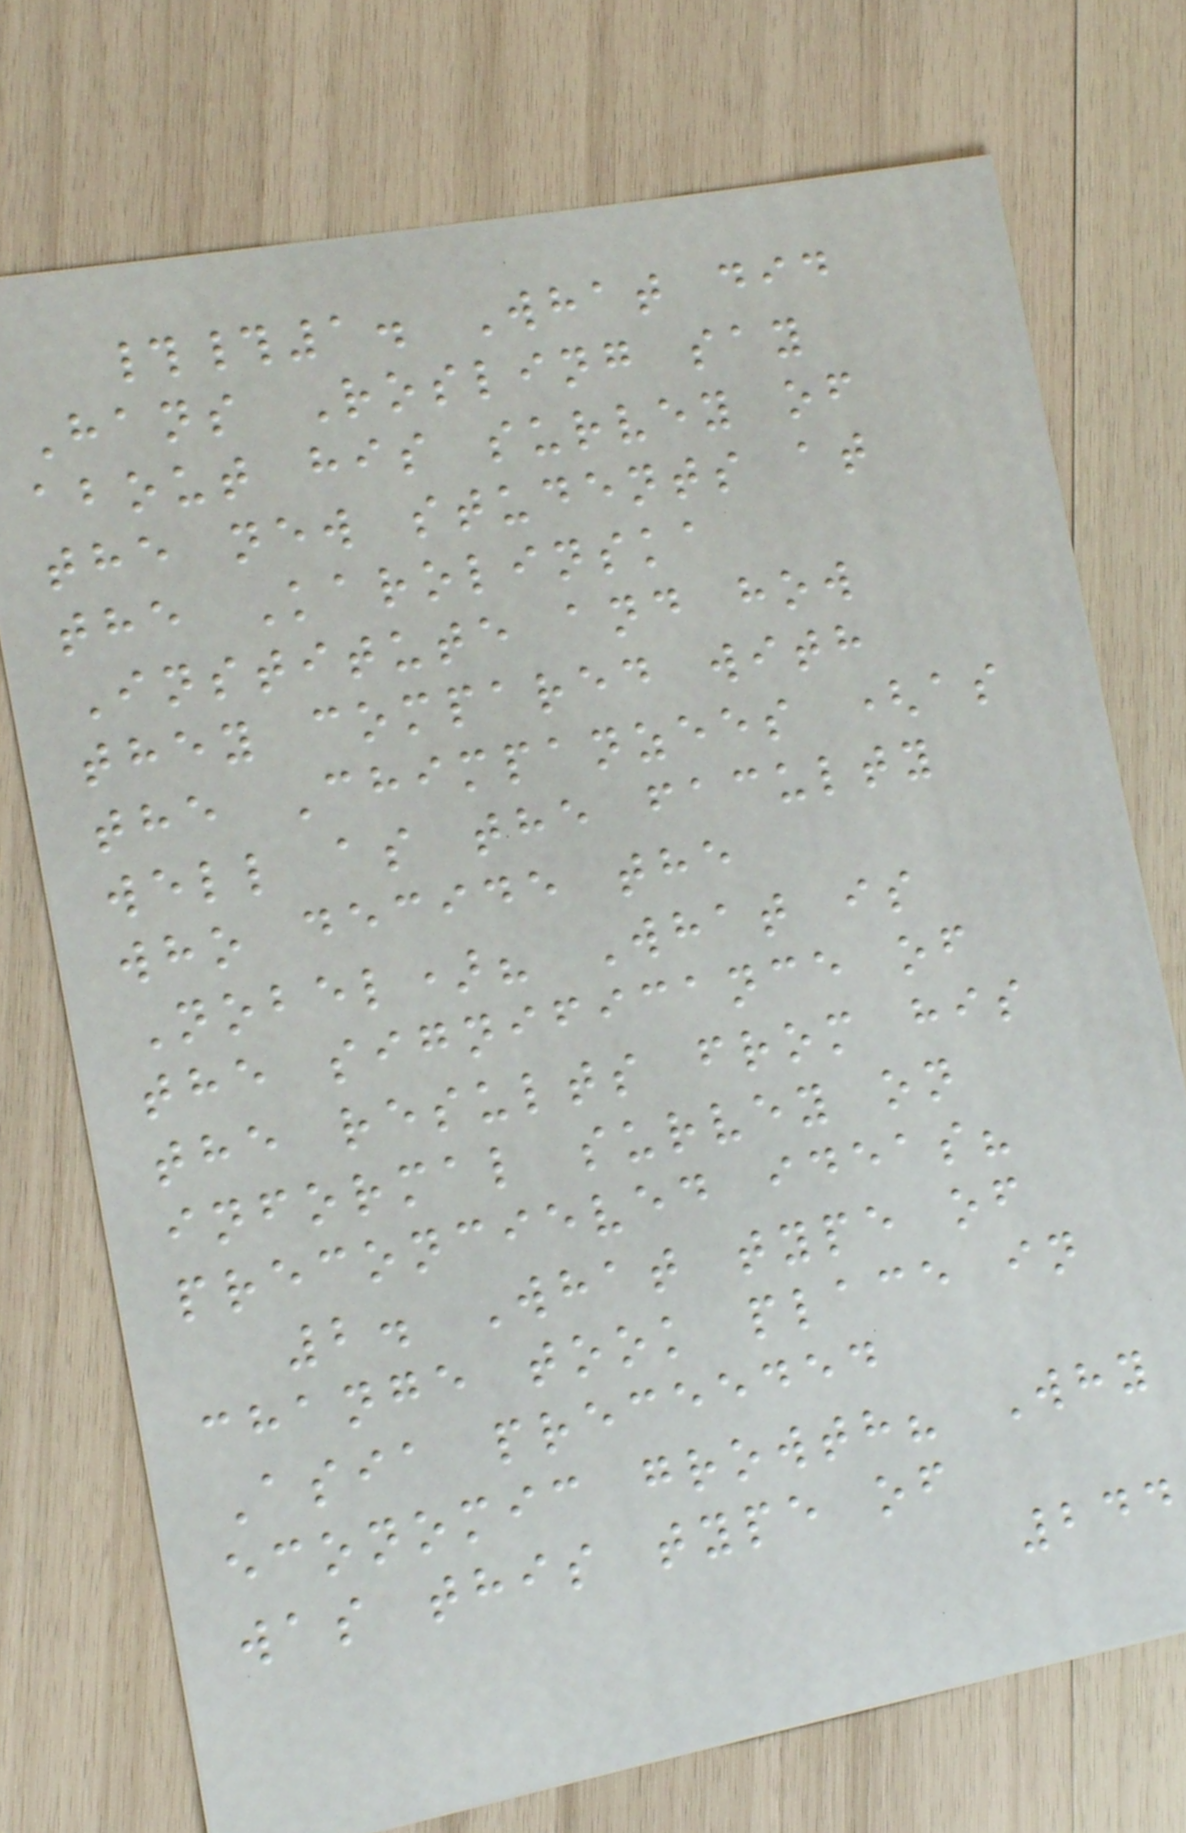##1. What did
Hans Rosling say
about his survey of
the new students at
the Karolinska
Institute and how
they compared with
the Chimpanzees (as
well as the faculty
who decide the
Nobel)? What is
the significance of
the results from his
informal survey on
preconcieved ideas?
2. What type of
change took place in
Asia preceeded
economic growth? Why
was this type of
244
